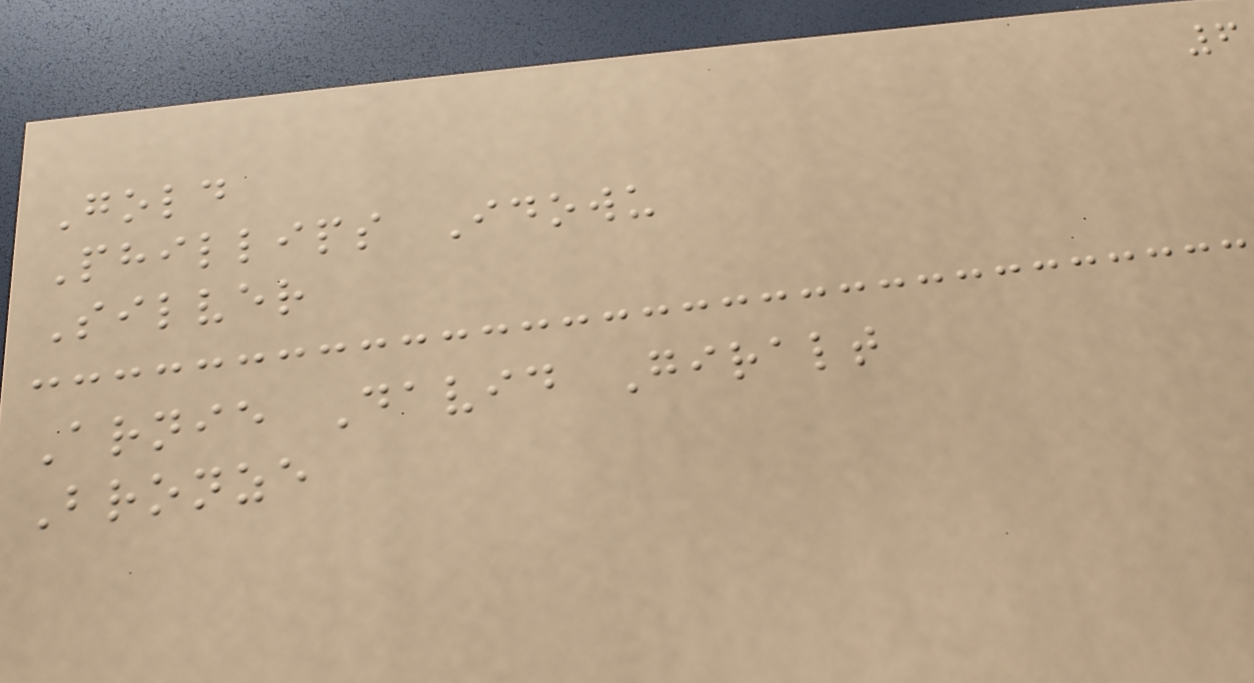6
Gold
Phillips Idowu
Silver
Arnie David Giralt
Bronze
